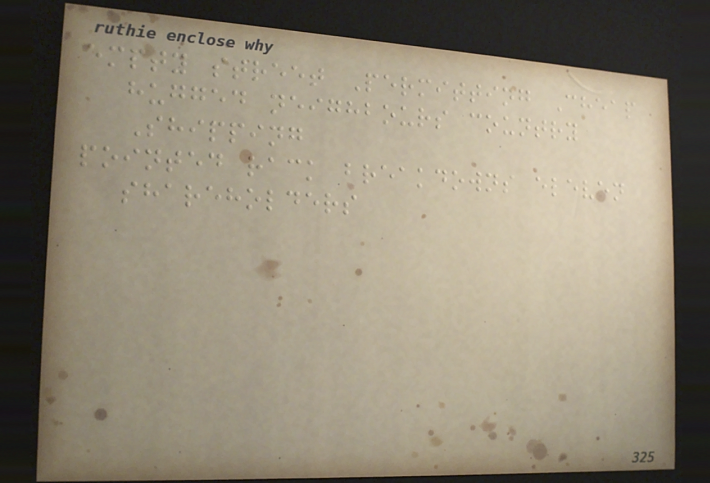empty street Permitting Cheap
hugged neighbours country
Shipping
pointed rack breakdowns eleven
shareholders
